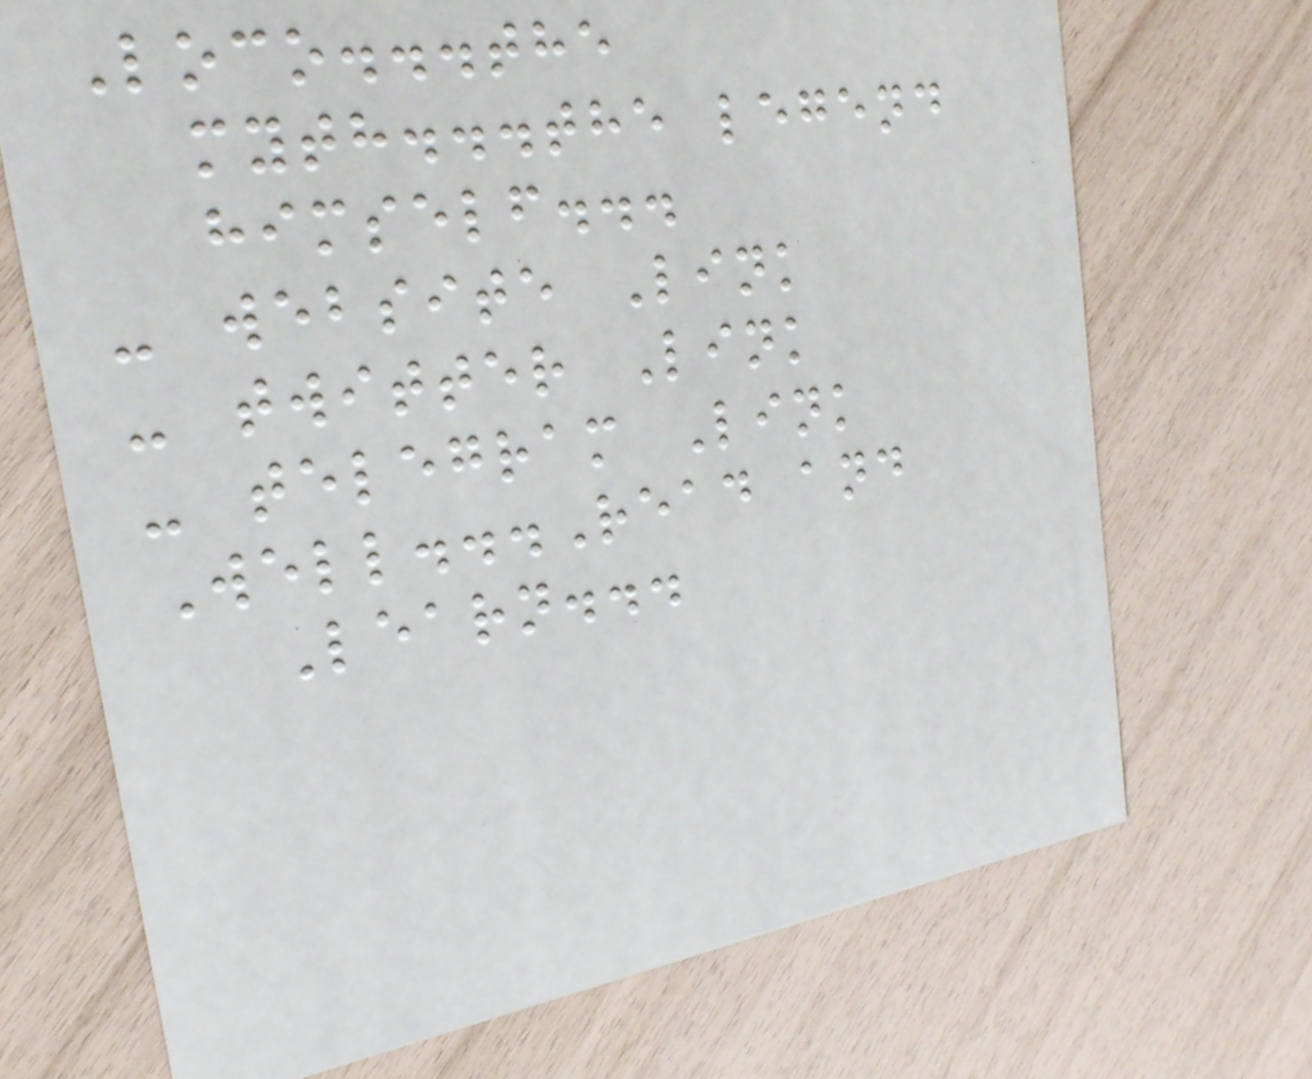Loco...the
myth...the legend
himself...
- website Link
- twitter Link
- telegram Link
Well...Read and
Learn...
